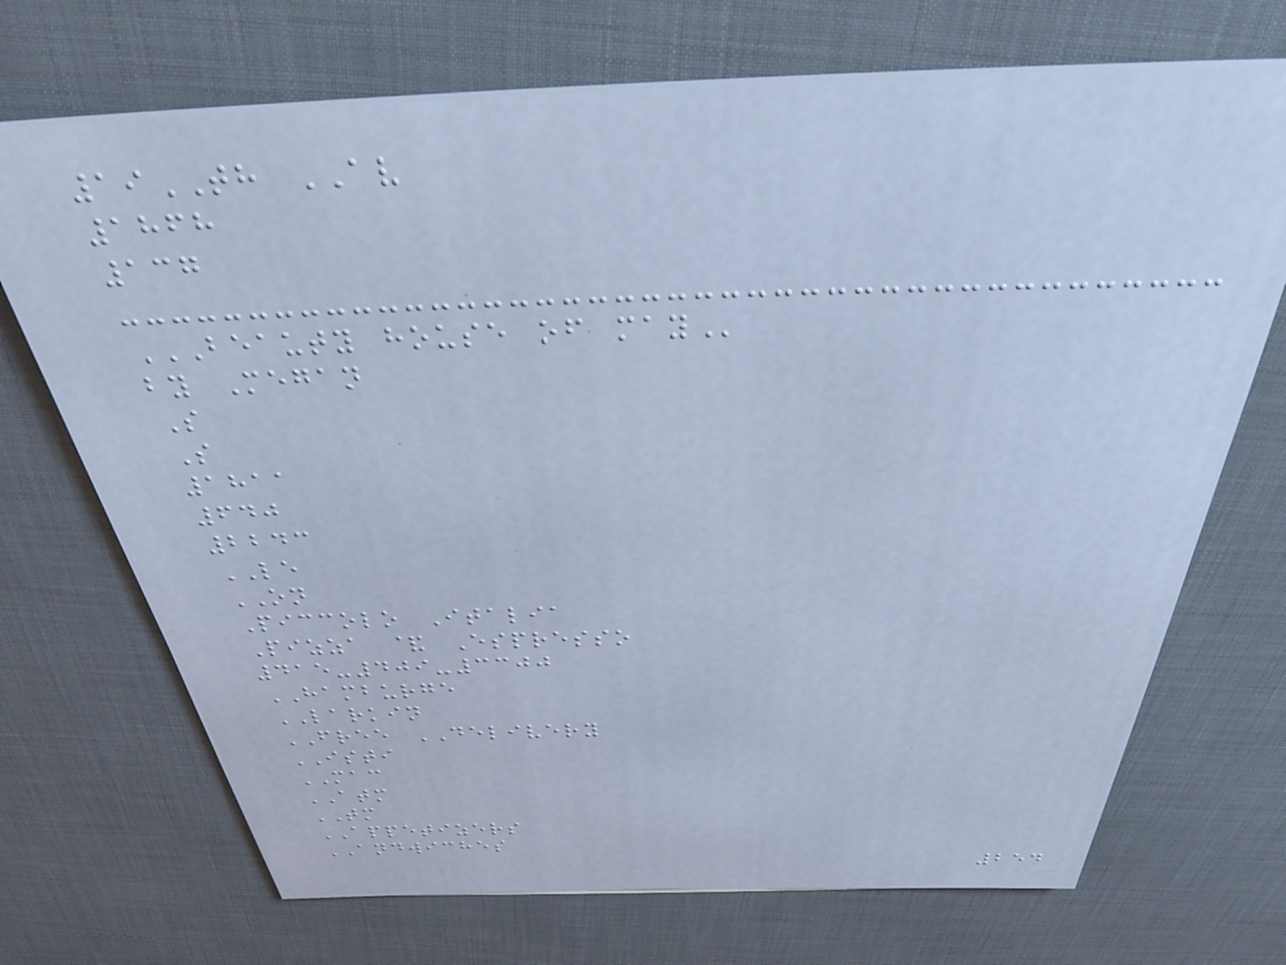19TH AV
1868
137
BEAUTY HOUSE OF MAY
by Megan
S
S
1811
640
2243
LE
ON
Piccolo Italia
Pizza & Espresso
415-409-3300
HAMBURGE
LARKIN
FREE DELIVERY
ISTI
MAC
ATM
TM
APPETIZERS
ANDWICHES
254
